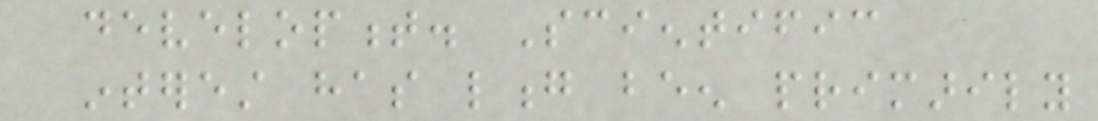development. Scientific
interest has long been primarily
